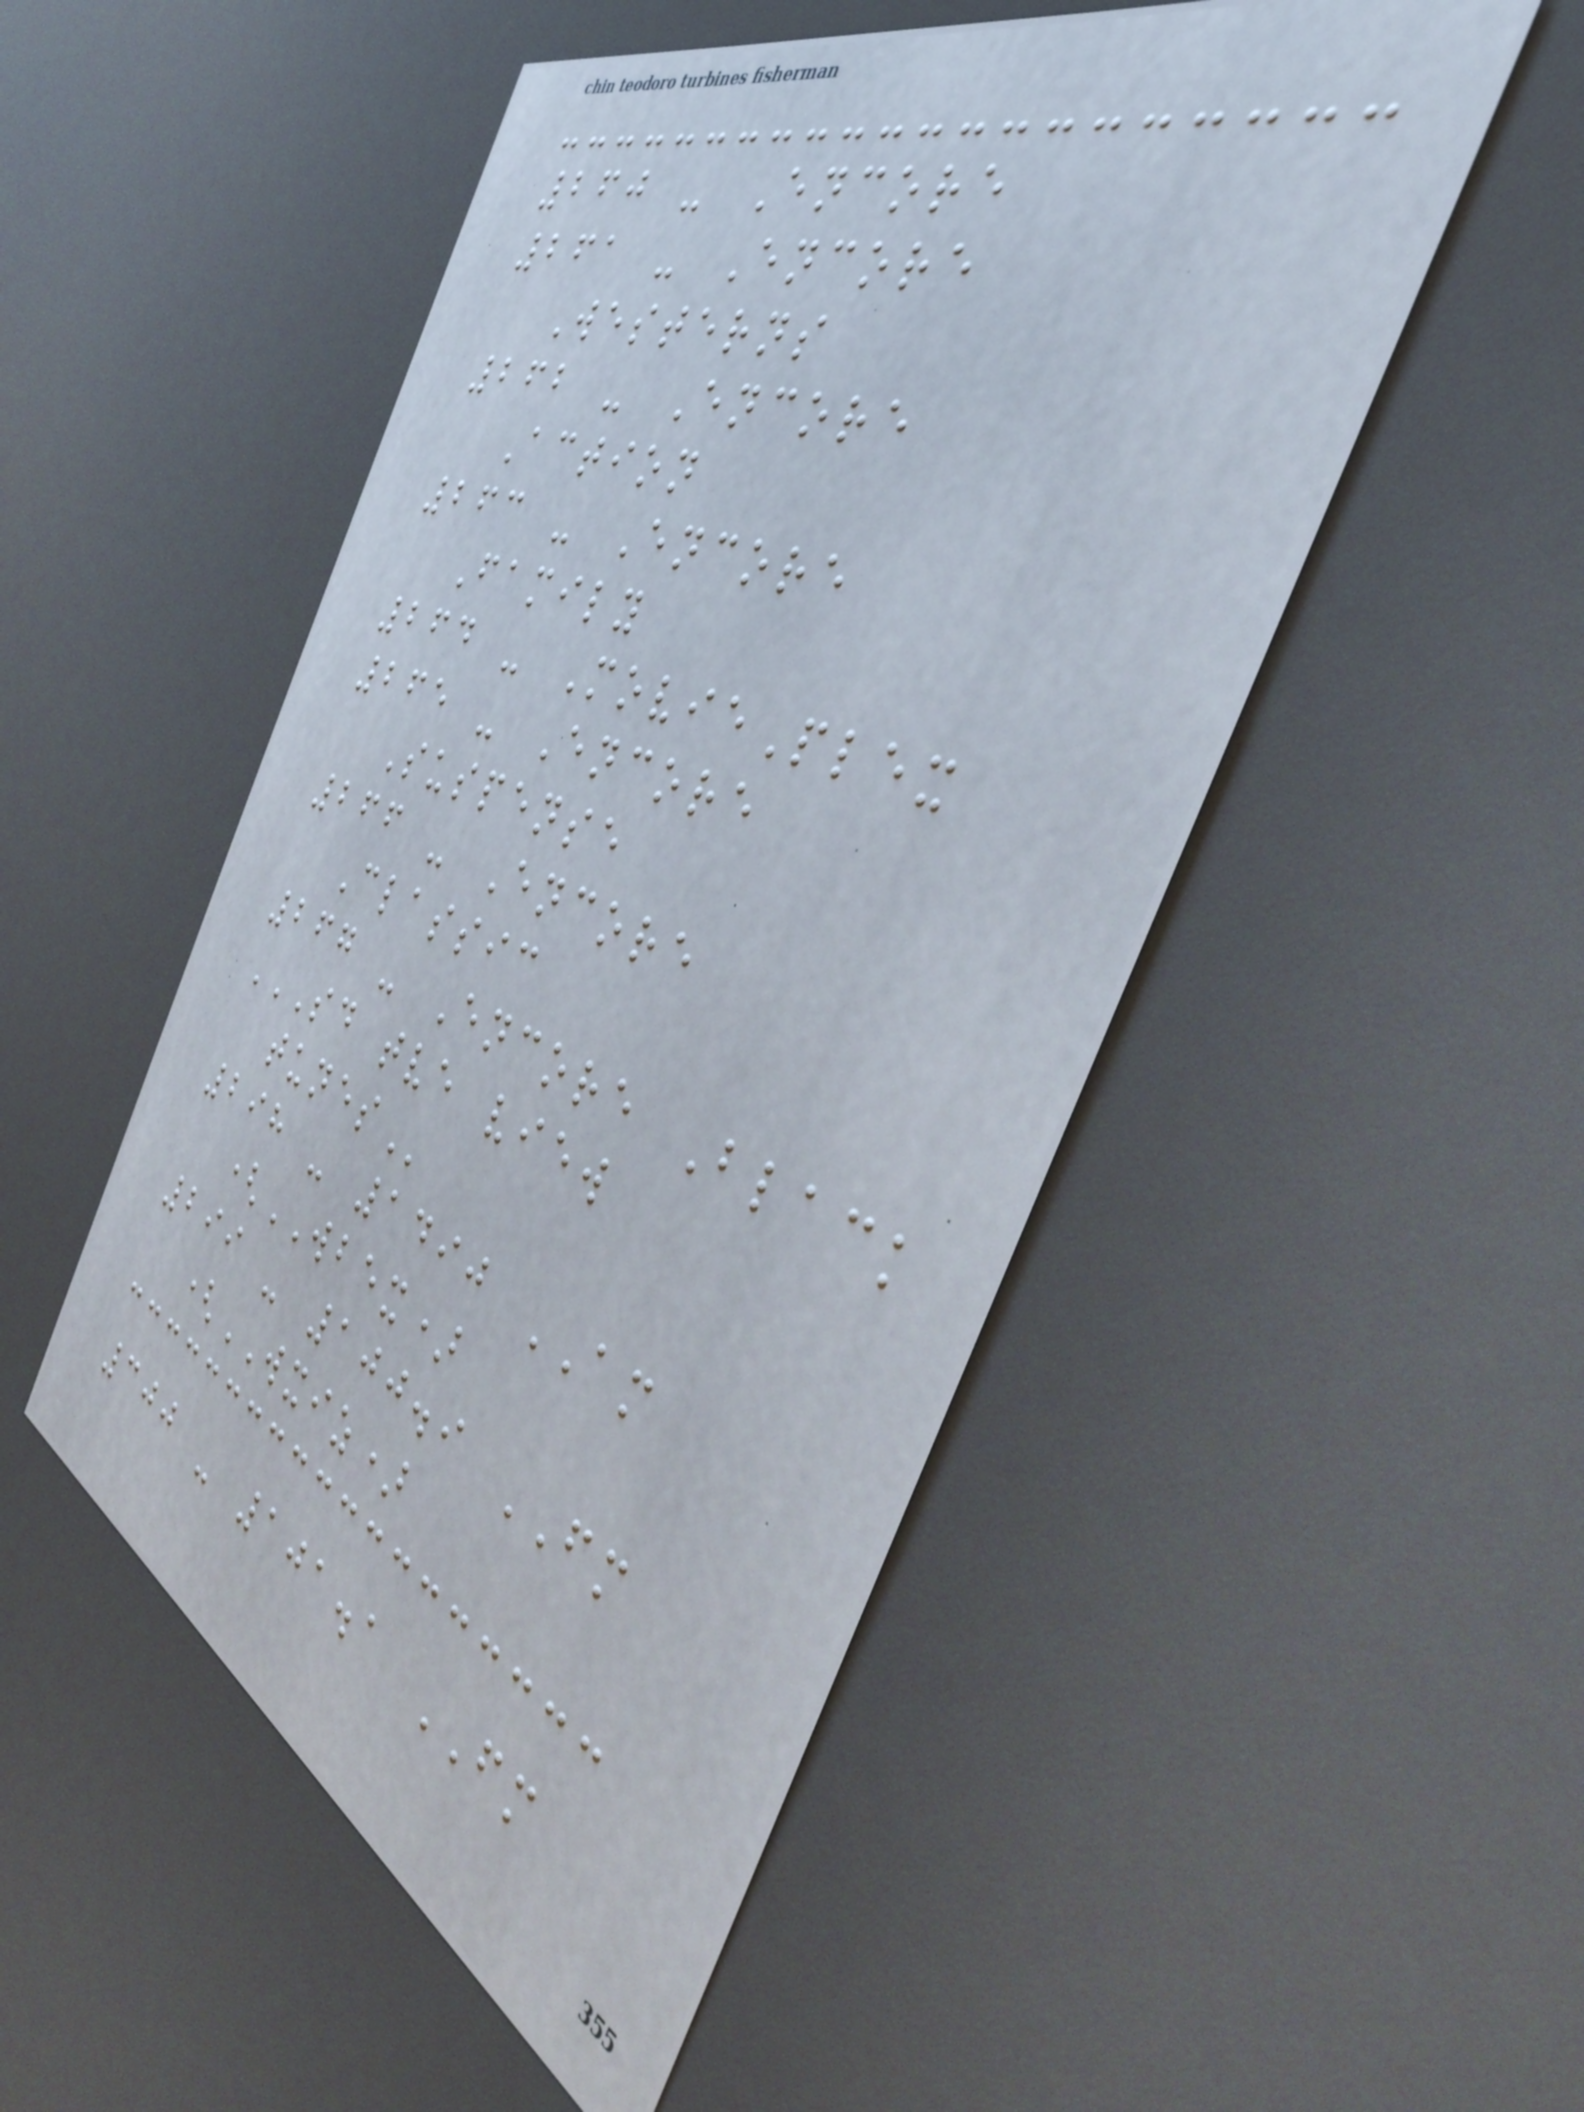260 - Encore
261 - Encore
Westerns
262 - Encore
Action
263 - Encore
Family
264 - MoviePlex
265 - Encore
Suspense
266 - Encore
Classic
267 - Encore Black
SD TVE VIEW
TUNES
298 - 1490 AM
(WBEX)
299 - 100.9 FM
(WXIZ)
300 - 101.1 FM
